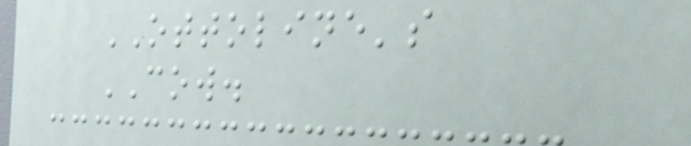OTTOLINE's
COW.
